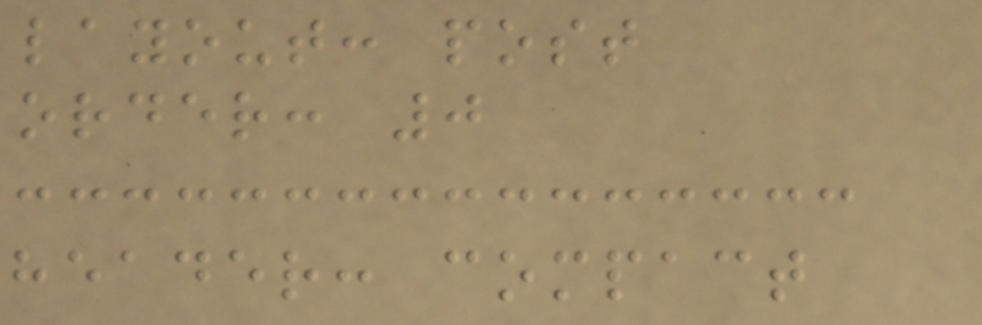layout: post
order: 0
header: compact
